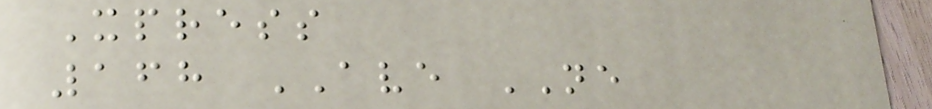Xpress
168 AVE NE
